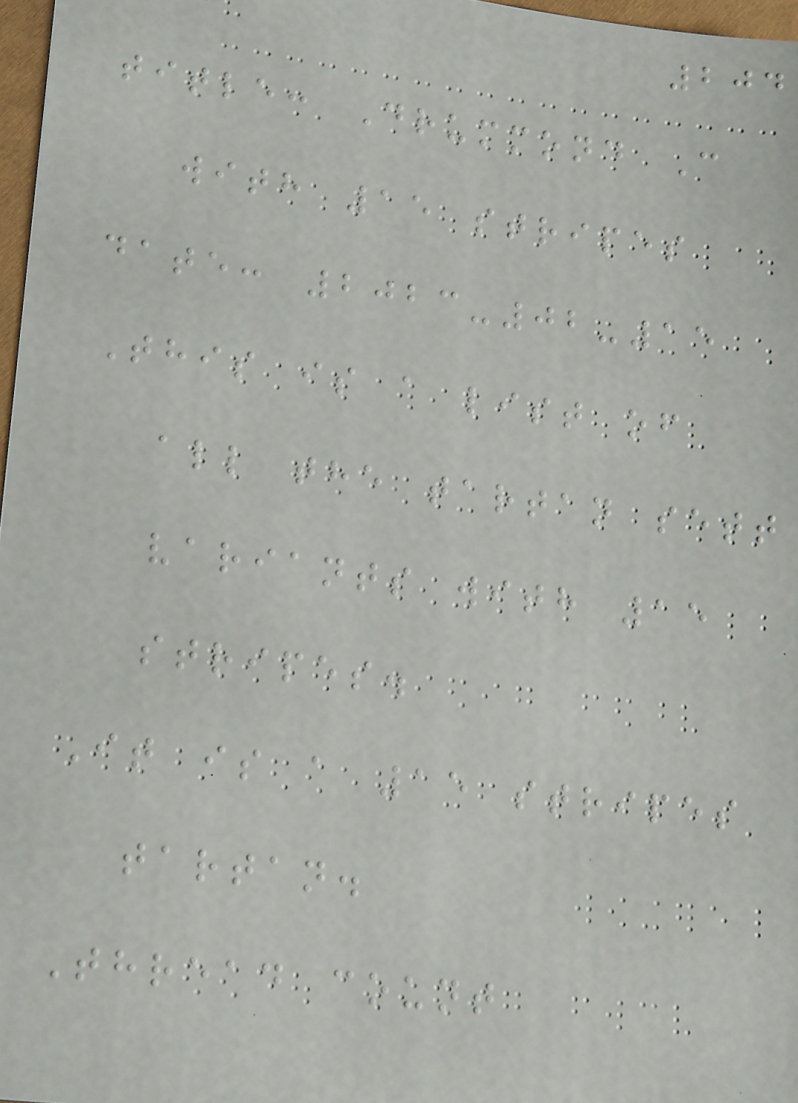204
title: Drummond C
with 15 stripes
date: 2023-02-15
This is a list of
all the tartan sett
variants with 15
stripes.
It is a 15 stripes
tartan.
Thread count
